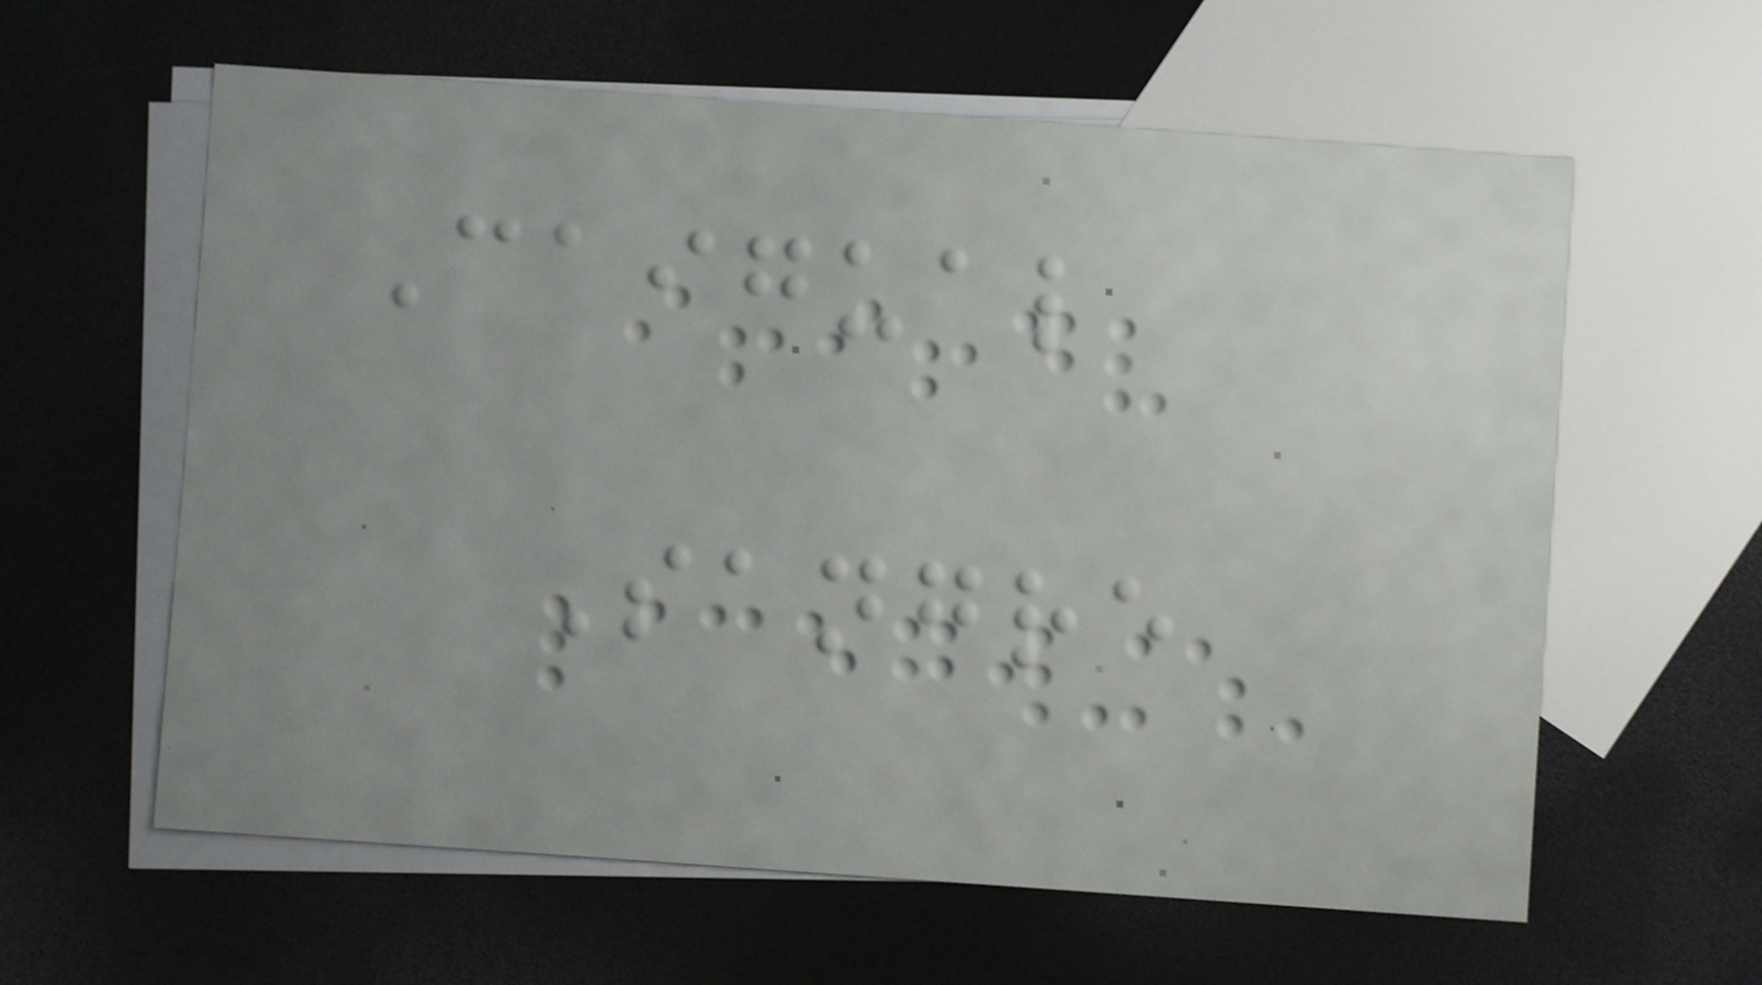Caigual
Sangre
